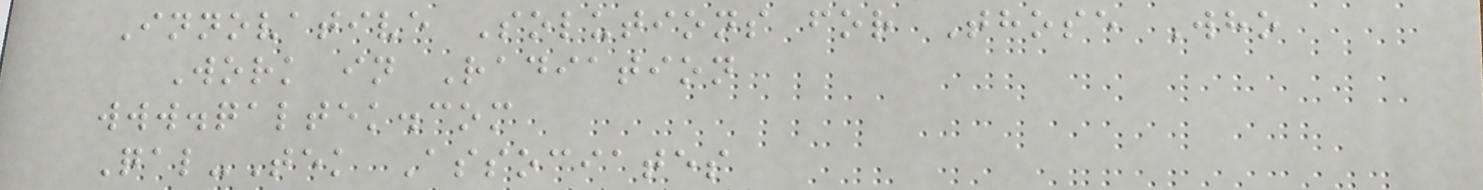Innovative Solutions for Those Who
Work in Radiation
www.qaltek.com
Qal-Tek Associates
